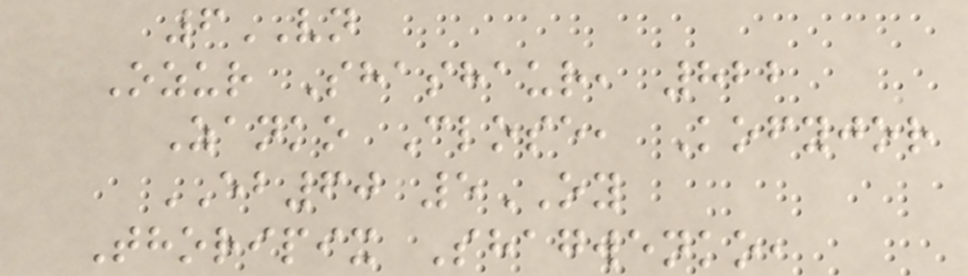6VN
Ozur Shashaur, 822
Zanko Close, Kofyjor
EB60 5OY
Thoripix Shagwenko,
